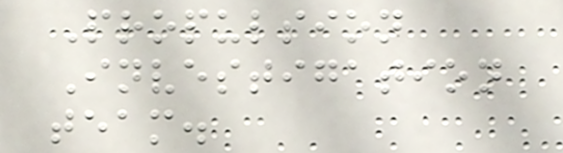Propulsion
Investigation
team.
